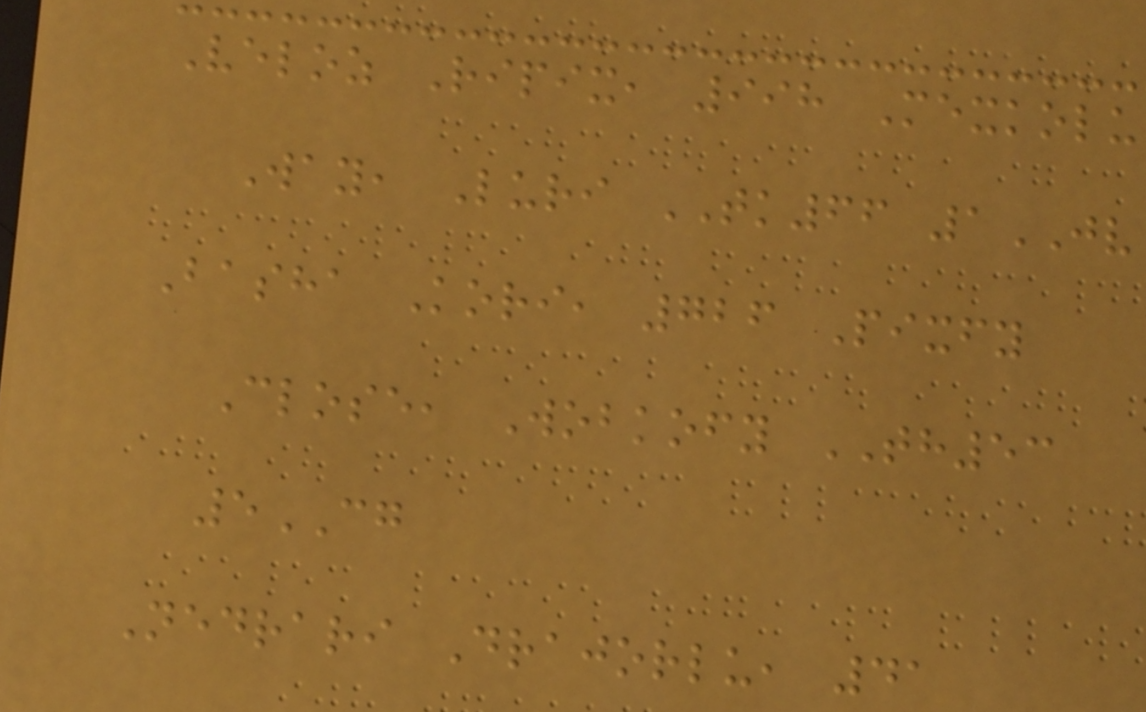Veloz Ripix, 998 Mexkolu
Way, Luri TK66 1JV
Basha Kori, 726 Pixfy
Close, Wobkofy TH53
5CG
Nedrari Drajorlu, 41
